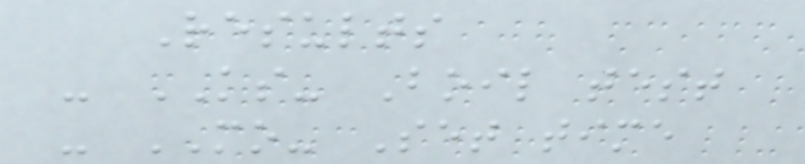Results
- KS- Boil test
- MO- Set time
